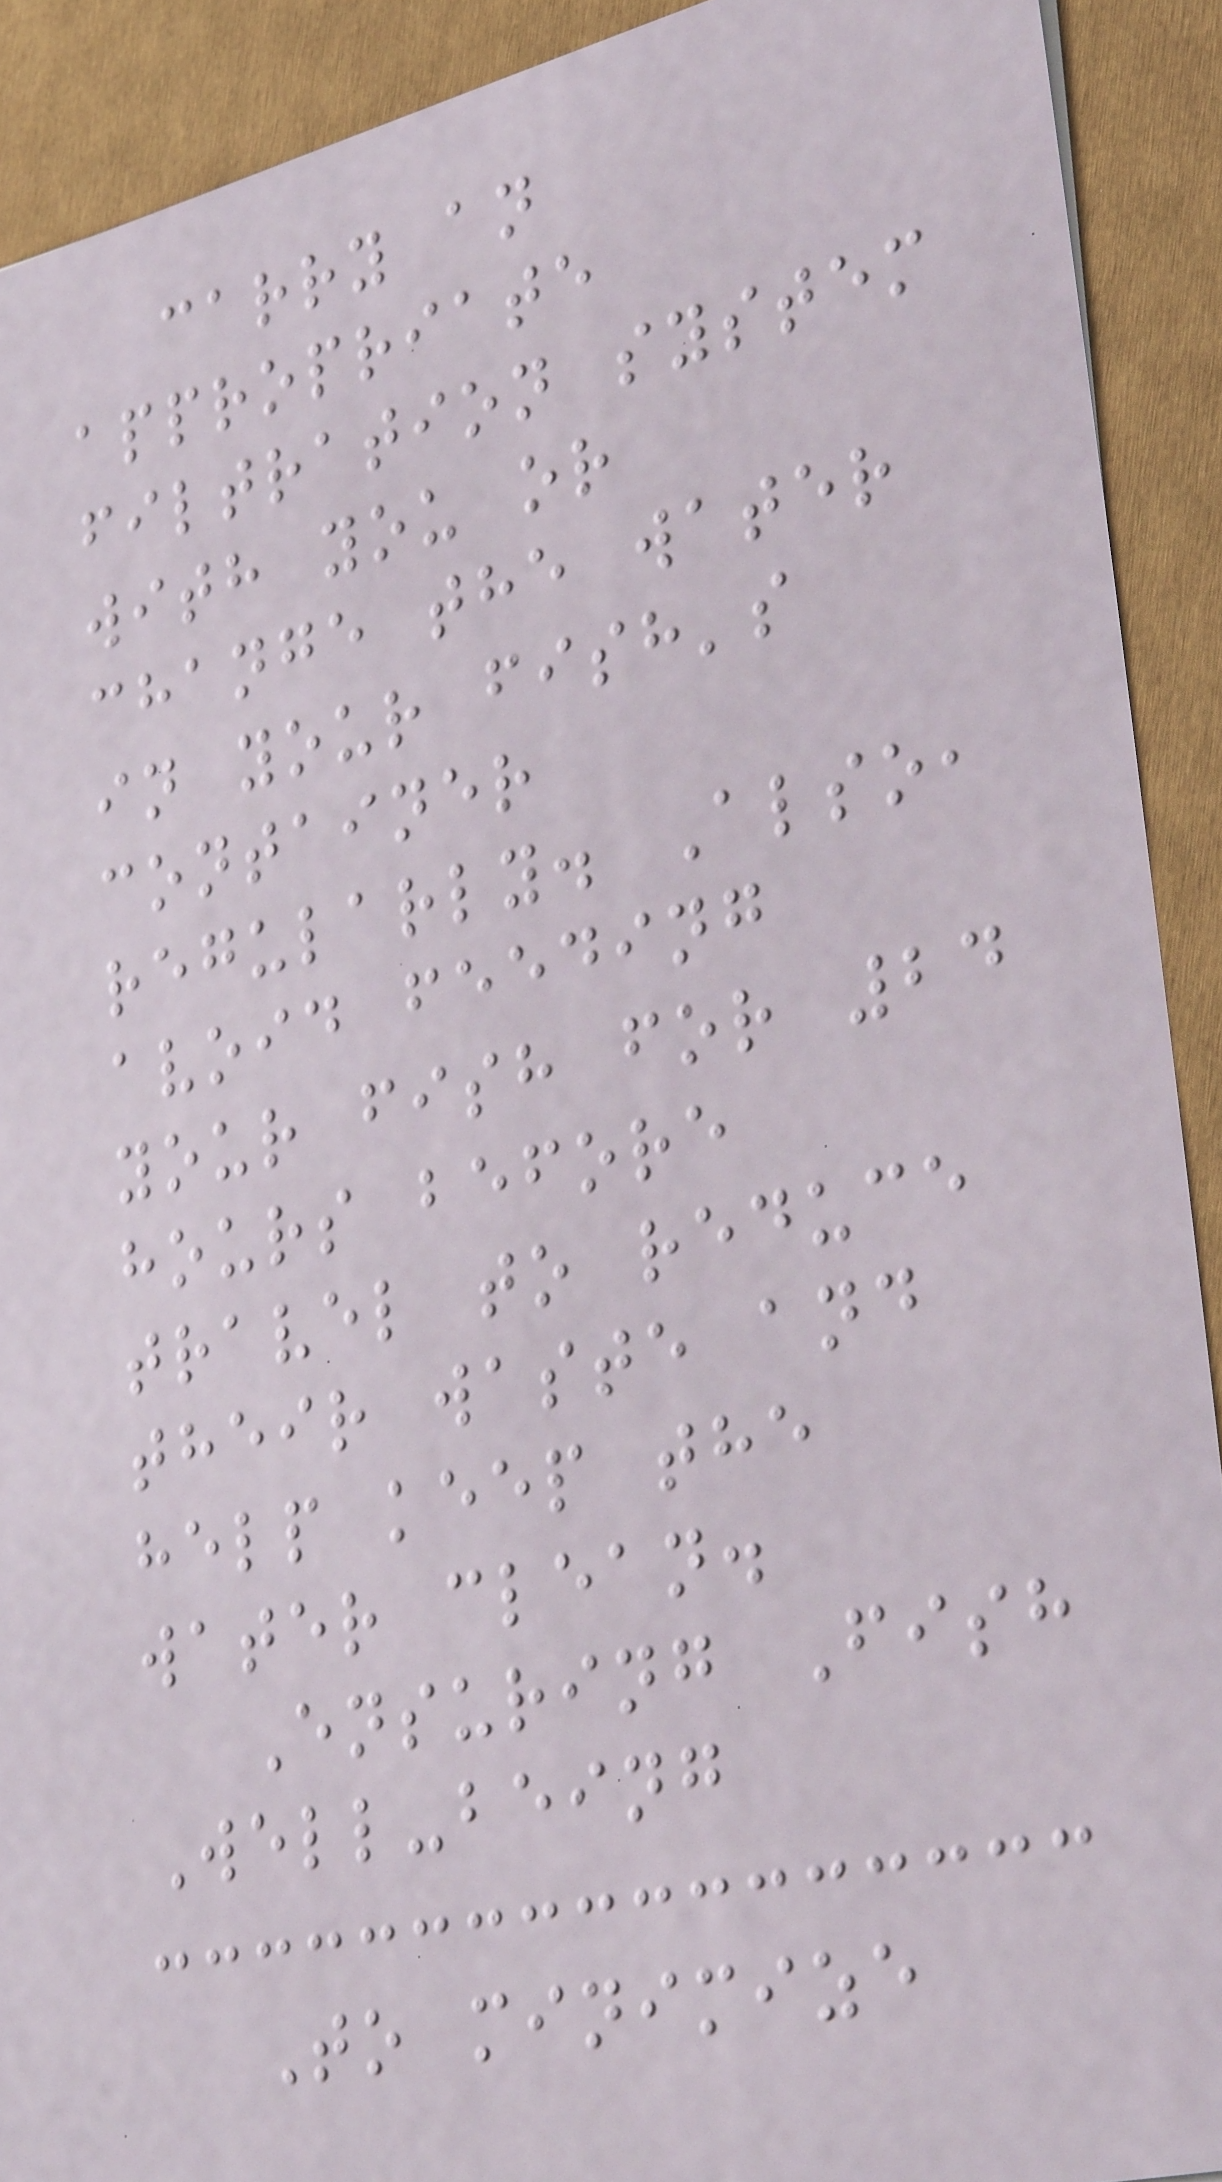carry an
appropriate
filtration system
with you or
change the water
in your fish's
container
regularly. Also,
avoid feeding
your fish for 24
hours before
travel to reduce
their waste and
help keep the
water clean.
Ensuring Fish
Well-being
To minimize
